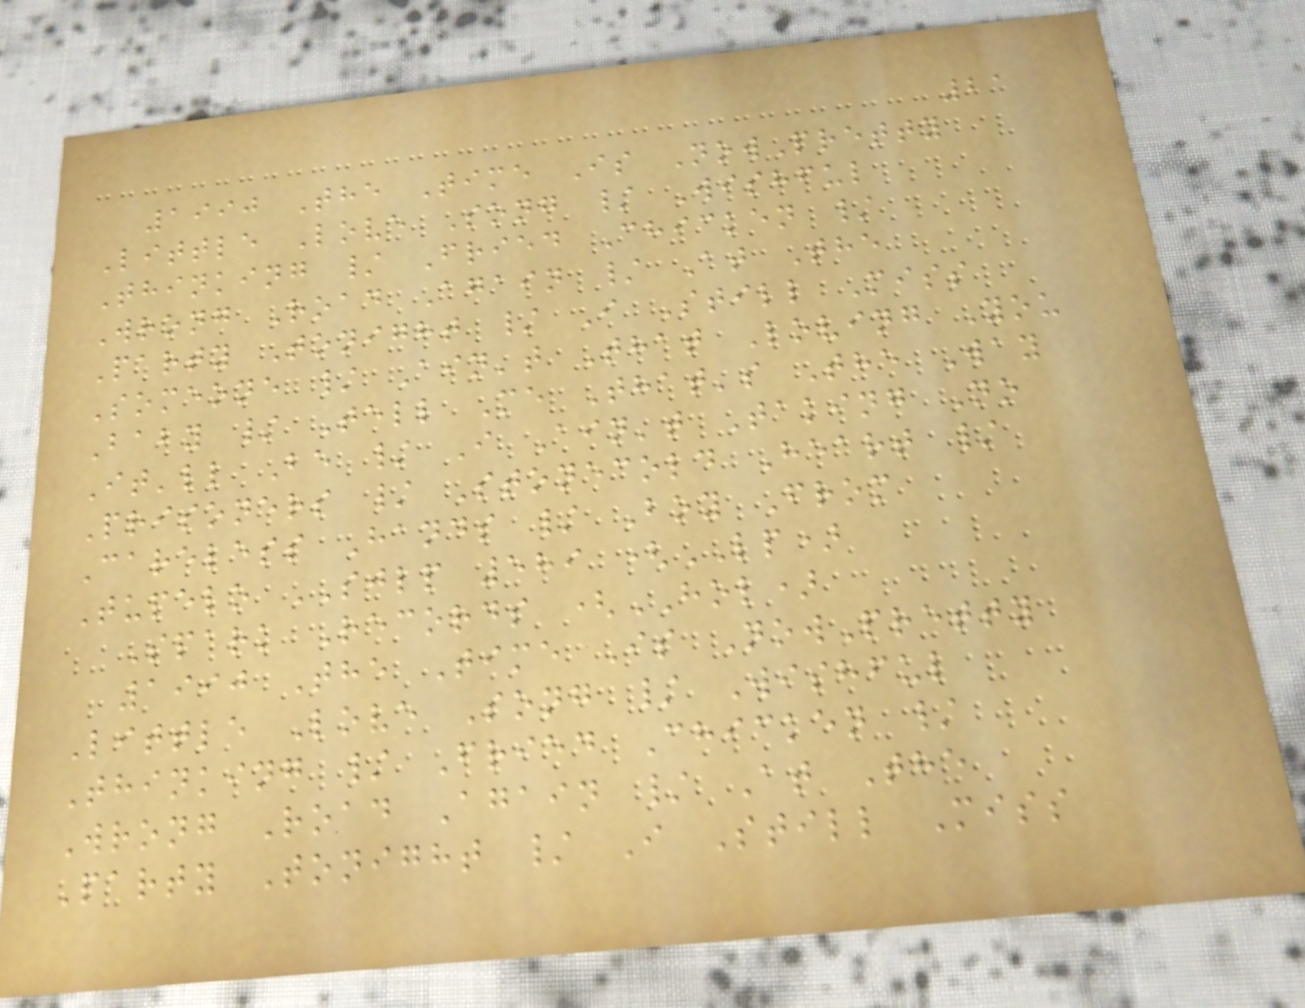21
1990 The Time Is NowPretty
Little Love Song / Wishful
Thinking / Fried Chicken /
Wrong Road Again / At The
Party Tonight / I Still Miss
Someone / Ain't That Loving You
Baby / Tell Me That's The Way
It'll Be / I Ain't Taking No
Prisoners / Stonecold Heart /
Careless Hands / Boy From
Tupelo SJLP 589 (LP)
Spark Records (HOL)
1990 The Time Is NowPretty
Little Love Song / Wishful
Thinking / Fried Chicken /
Wrong Road Again / At The
Party Tonight / I Still Miss
